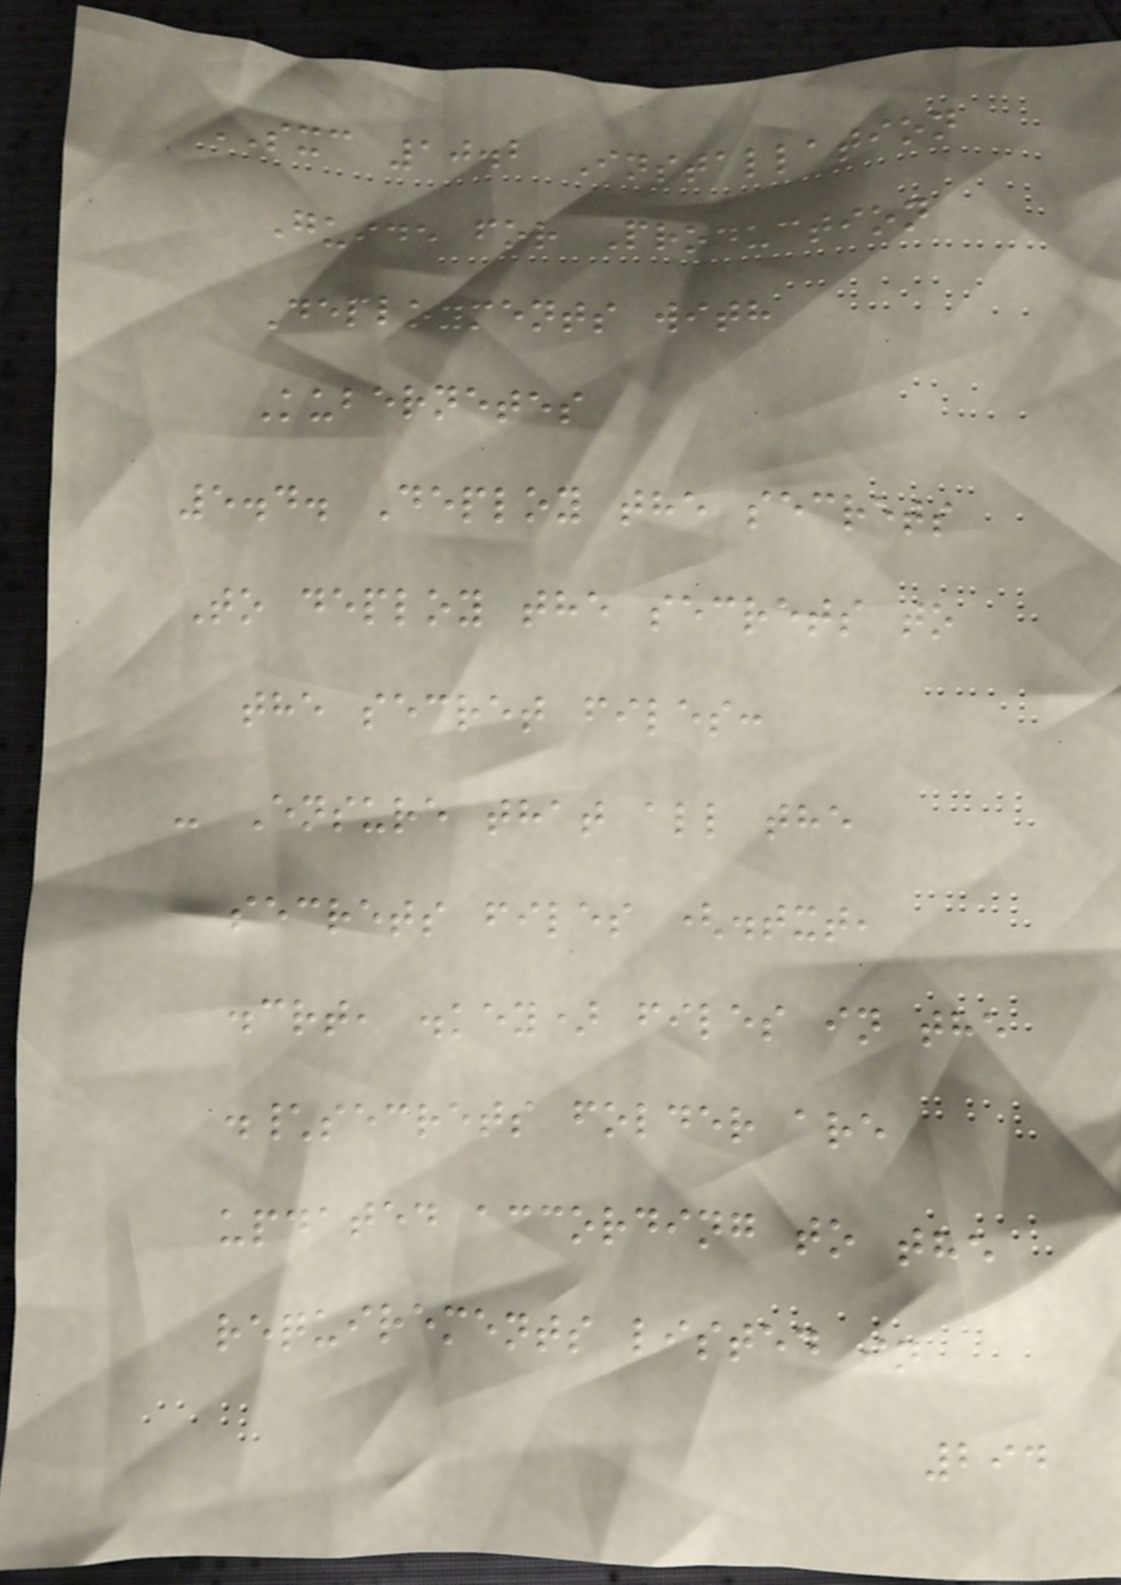SXC 10.2 Installation
Guide for Production
Deployments with
Kubernetes
5.4. Deploy the secrets
To deploy the secrets to
the secret files:
- Ensure that all the
secrets files (.txt,
.crt, .key) files in the
.\secrets folder are
updated according to the
requirements listed in
294
